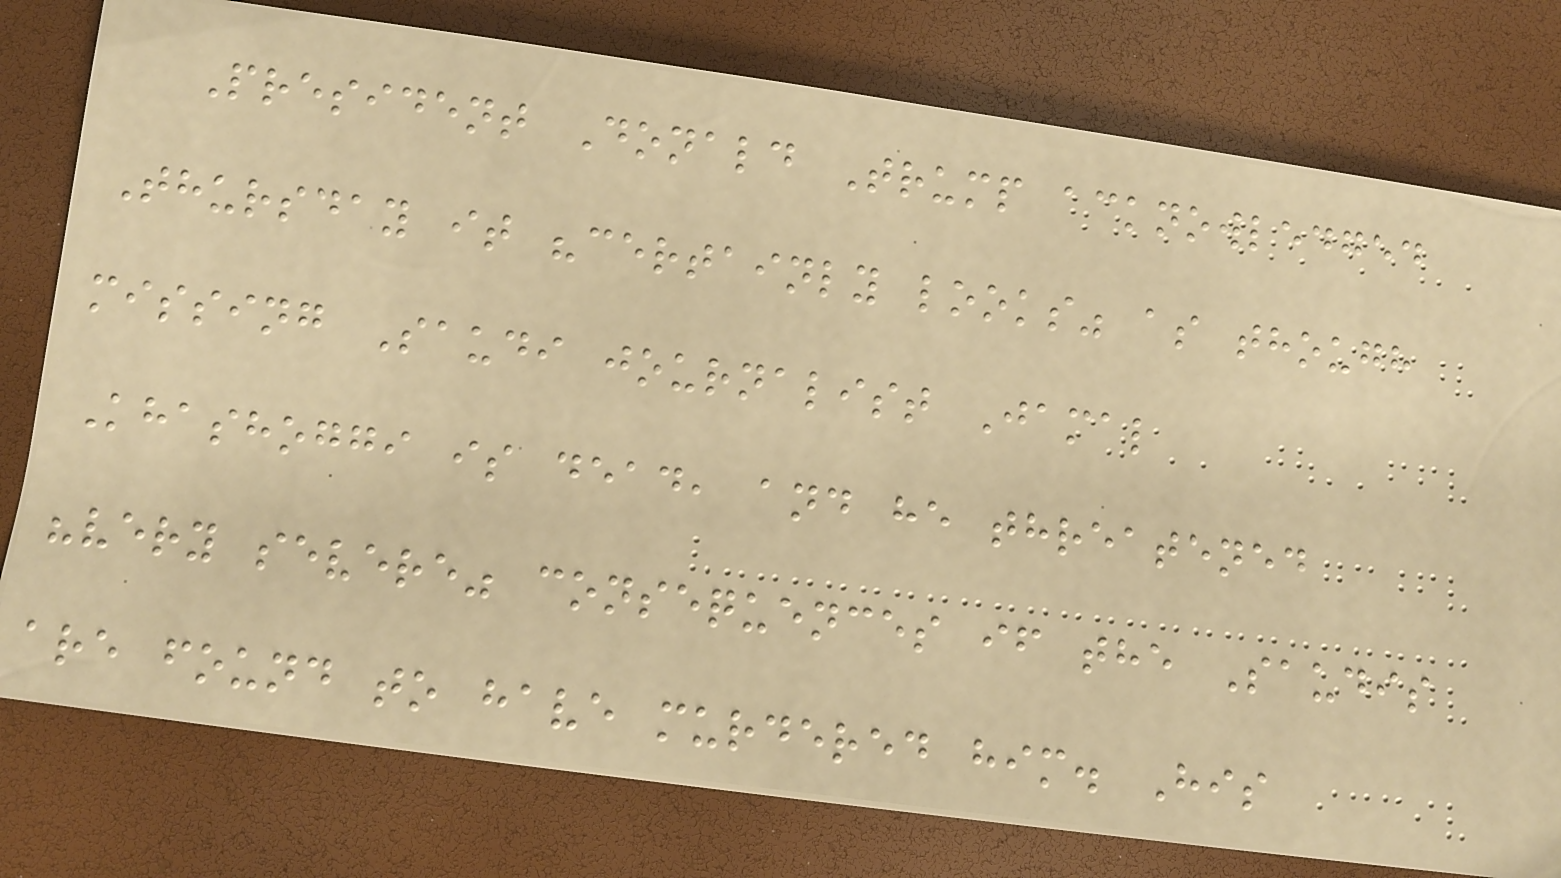President Donald Trump acknowledged
Thursday it "certainly looks" as though
missing Saudi journalist Jamal
Khashoggi is dead, and he threatened
"very severe" consequences if the Saudis
are found to have murdered him. His
